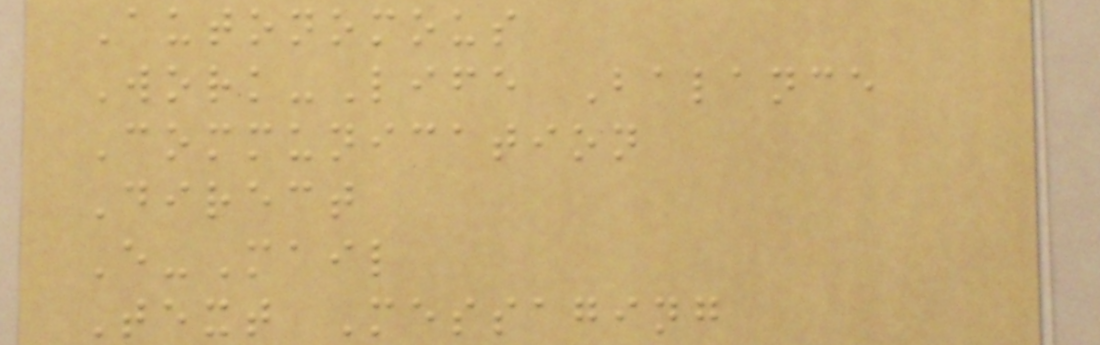Autonomous
Work-Life Balance
Communication
Direct
E-Mail
Text Messaging
